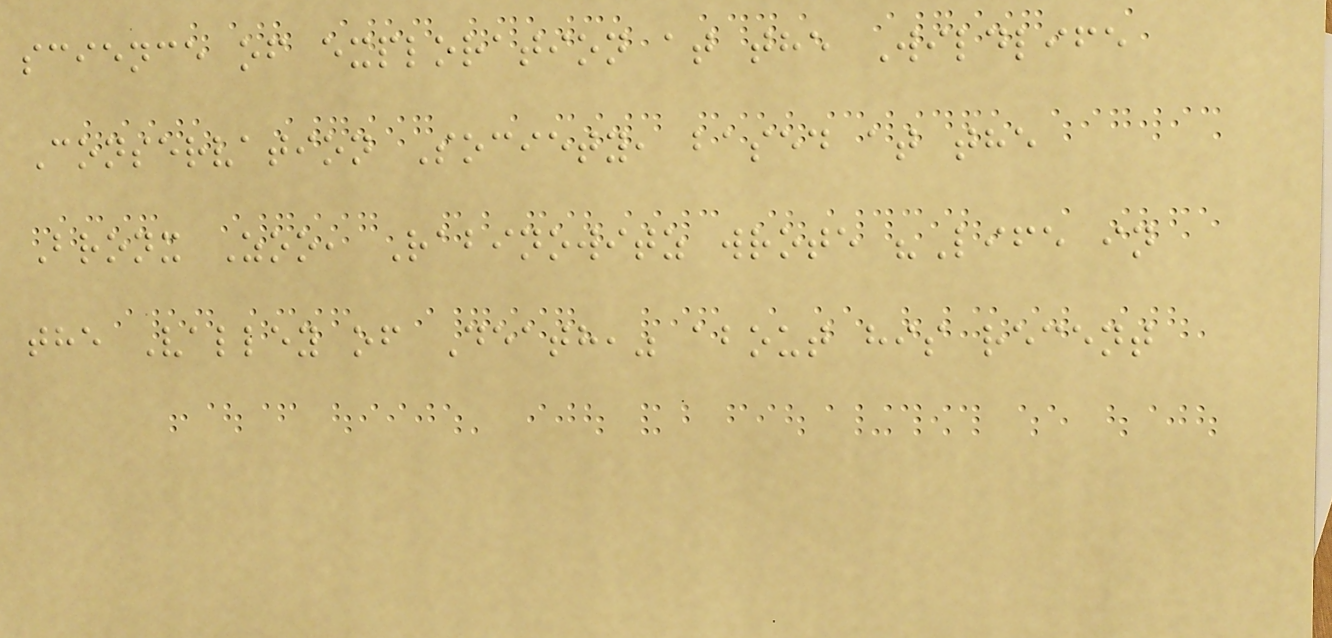science of exploration at the Wildlife
Conservation Society, based at the
Bronx Zoo, Rabinowitz wrote "Life in
the Valley of Death," about his recent
